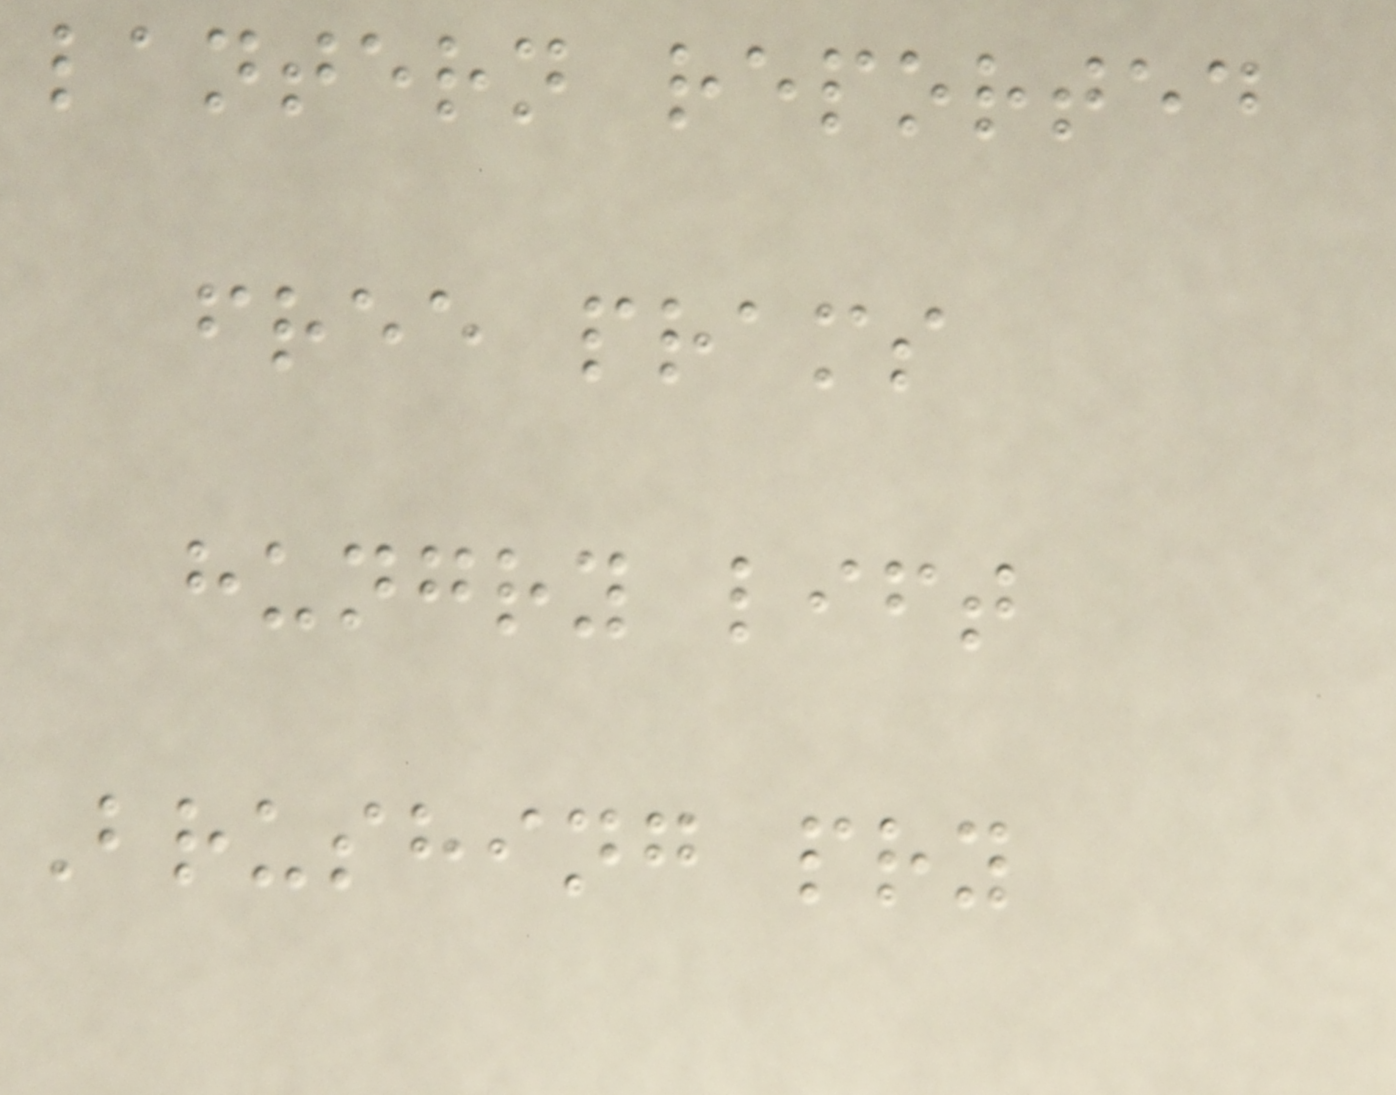lantern reported
free prams
hungry lift
Brushing pry
